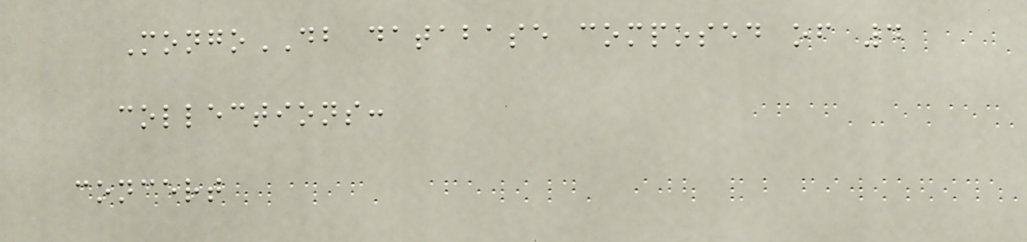MongoDB database composed of 4
collections:
concert
